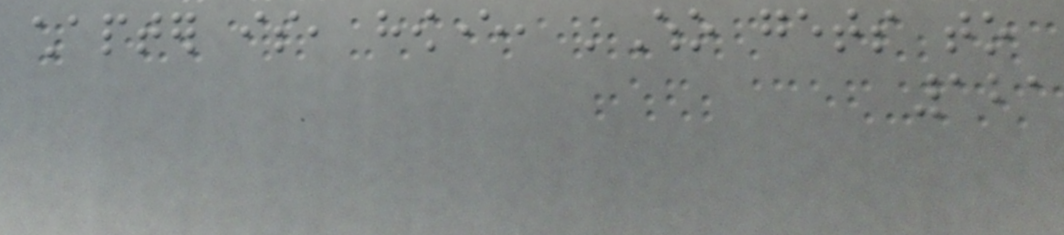chapter is, however, 'Who gets to
121
